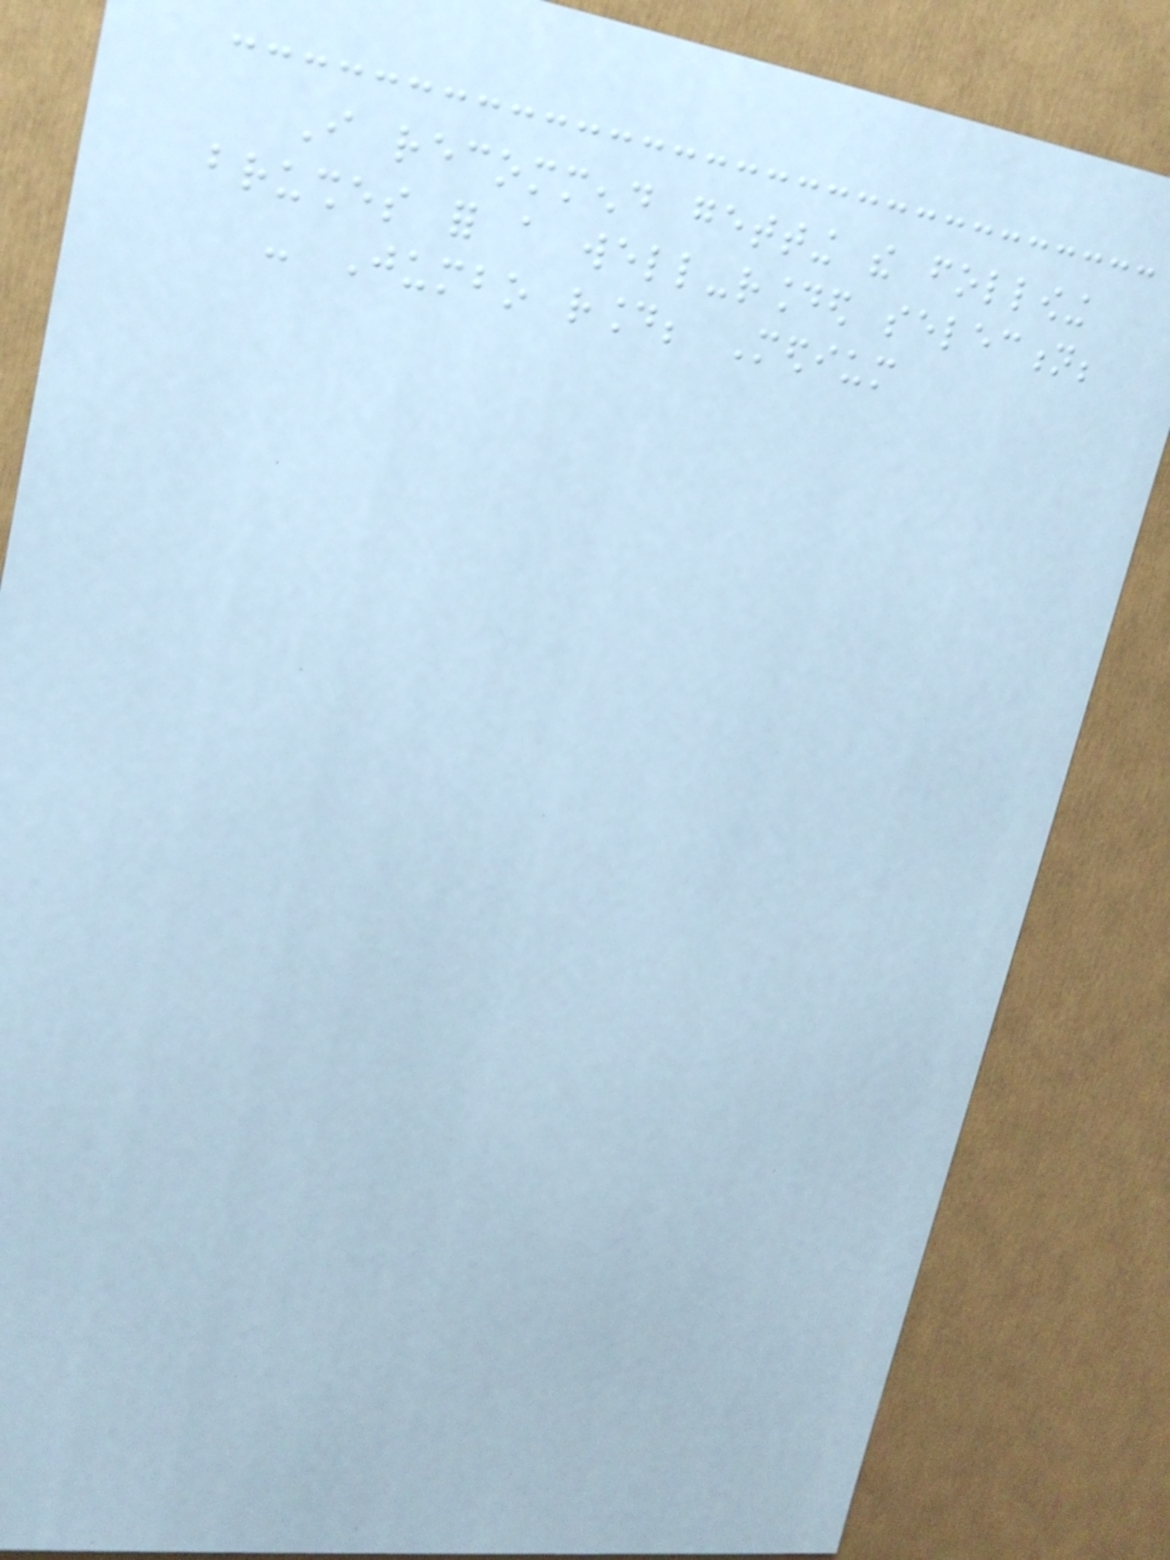I recommend getting the following
brushes for a well-rounded selection;
- Jumbo round; Medium
